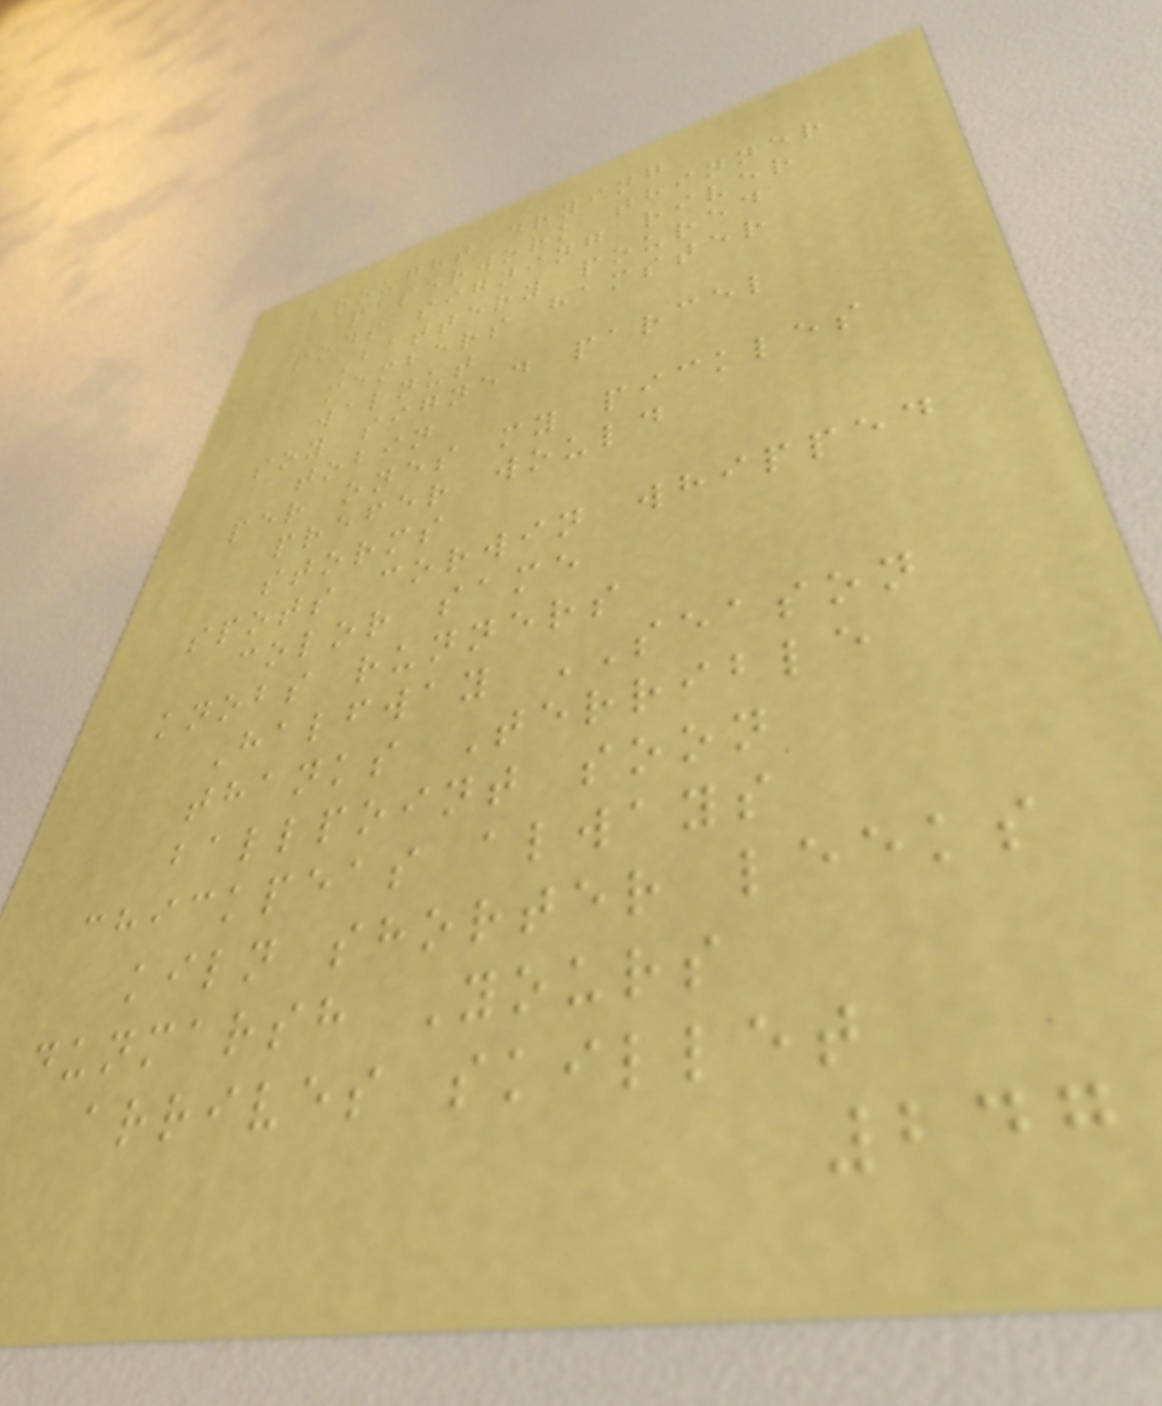brought drying
paperwork thinner
pods signing river
Battery poured
members hamster
walnut
soy signed parcel
tobin
per ones my pickles
prefer would
storms
spots corwin whipped
color same
knobs runners
Halfway SEASON
thanks Terrible
ballpoint soon
chickpeas always
kiln shorter leeks
dunmarsh Yours
arrives skillet
247
